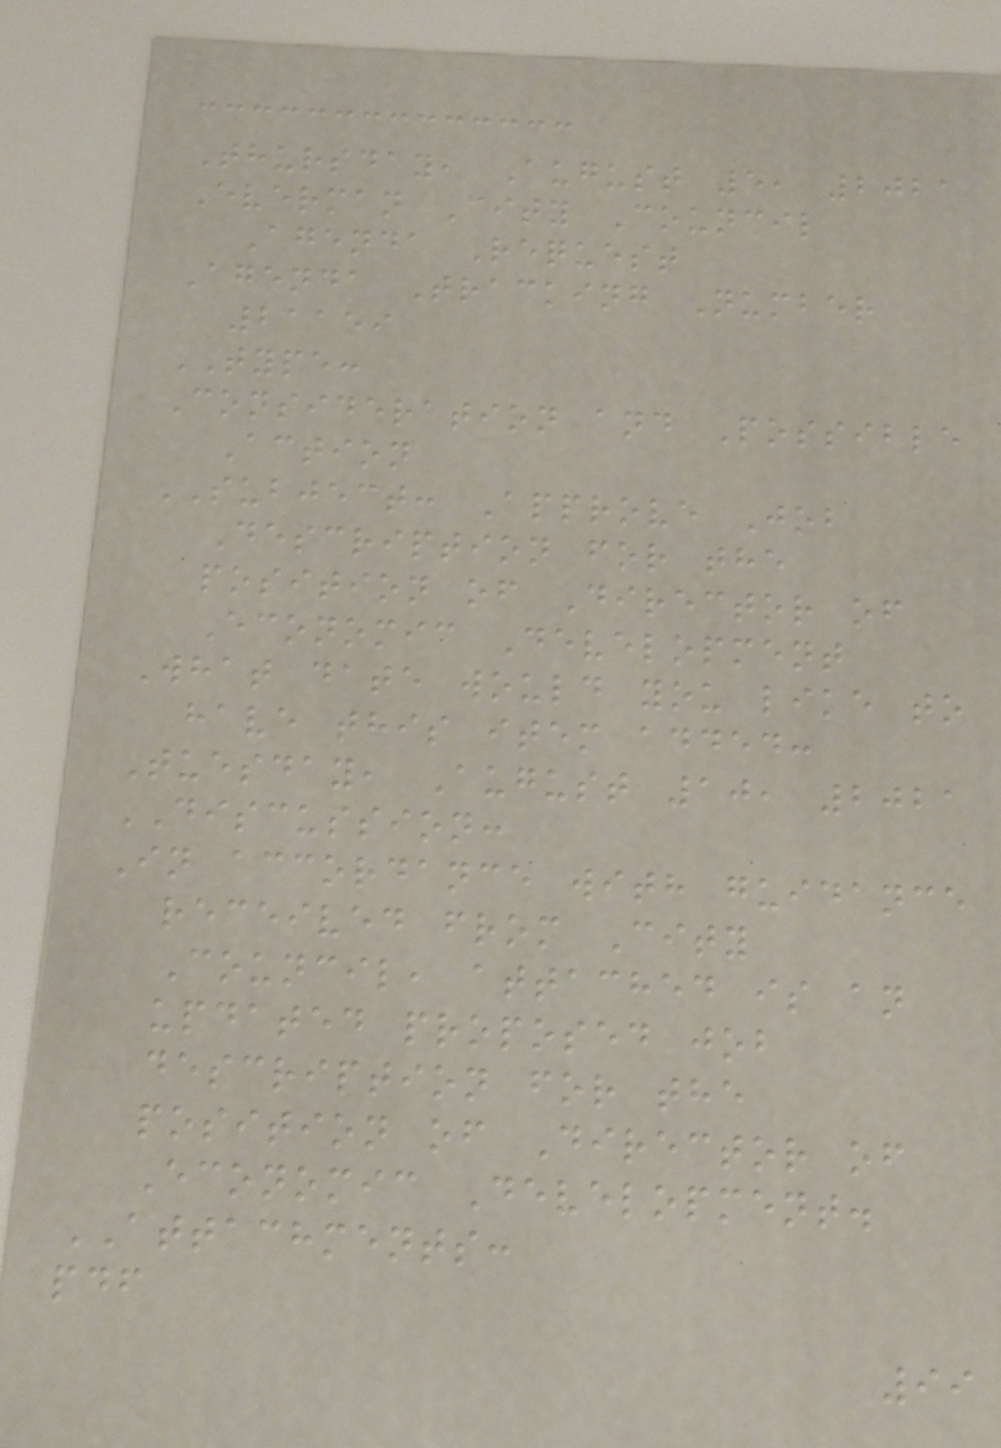Thursday, August 5, 2021
Everman City Council
Agenda Request
Agenda Tracking Number
21159
TYPE:
Consideration and Possible
Action
SUBJECT: Approve Job
Description for the
position of Director of
Economic Development
What date would you like to
have this item added:
Tuesday, August 10, 2021
DISCUSSION:
In accordance with guidance
received from City
Council, attached is an
updated proposed job
description for the
position of Director of
Economic Development.
ATTACHMENTS:
pdf
99
